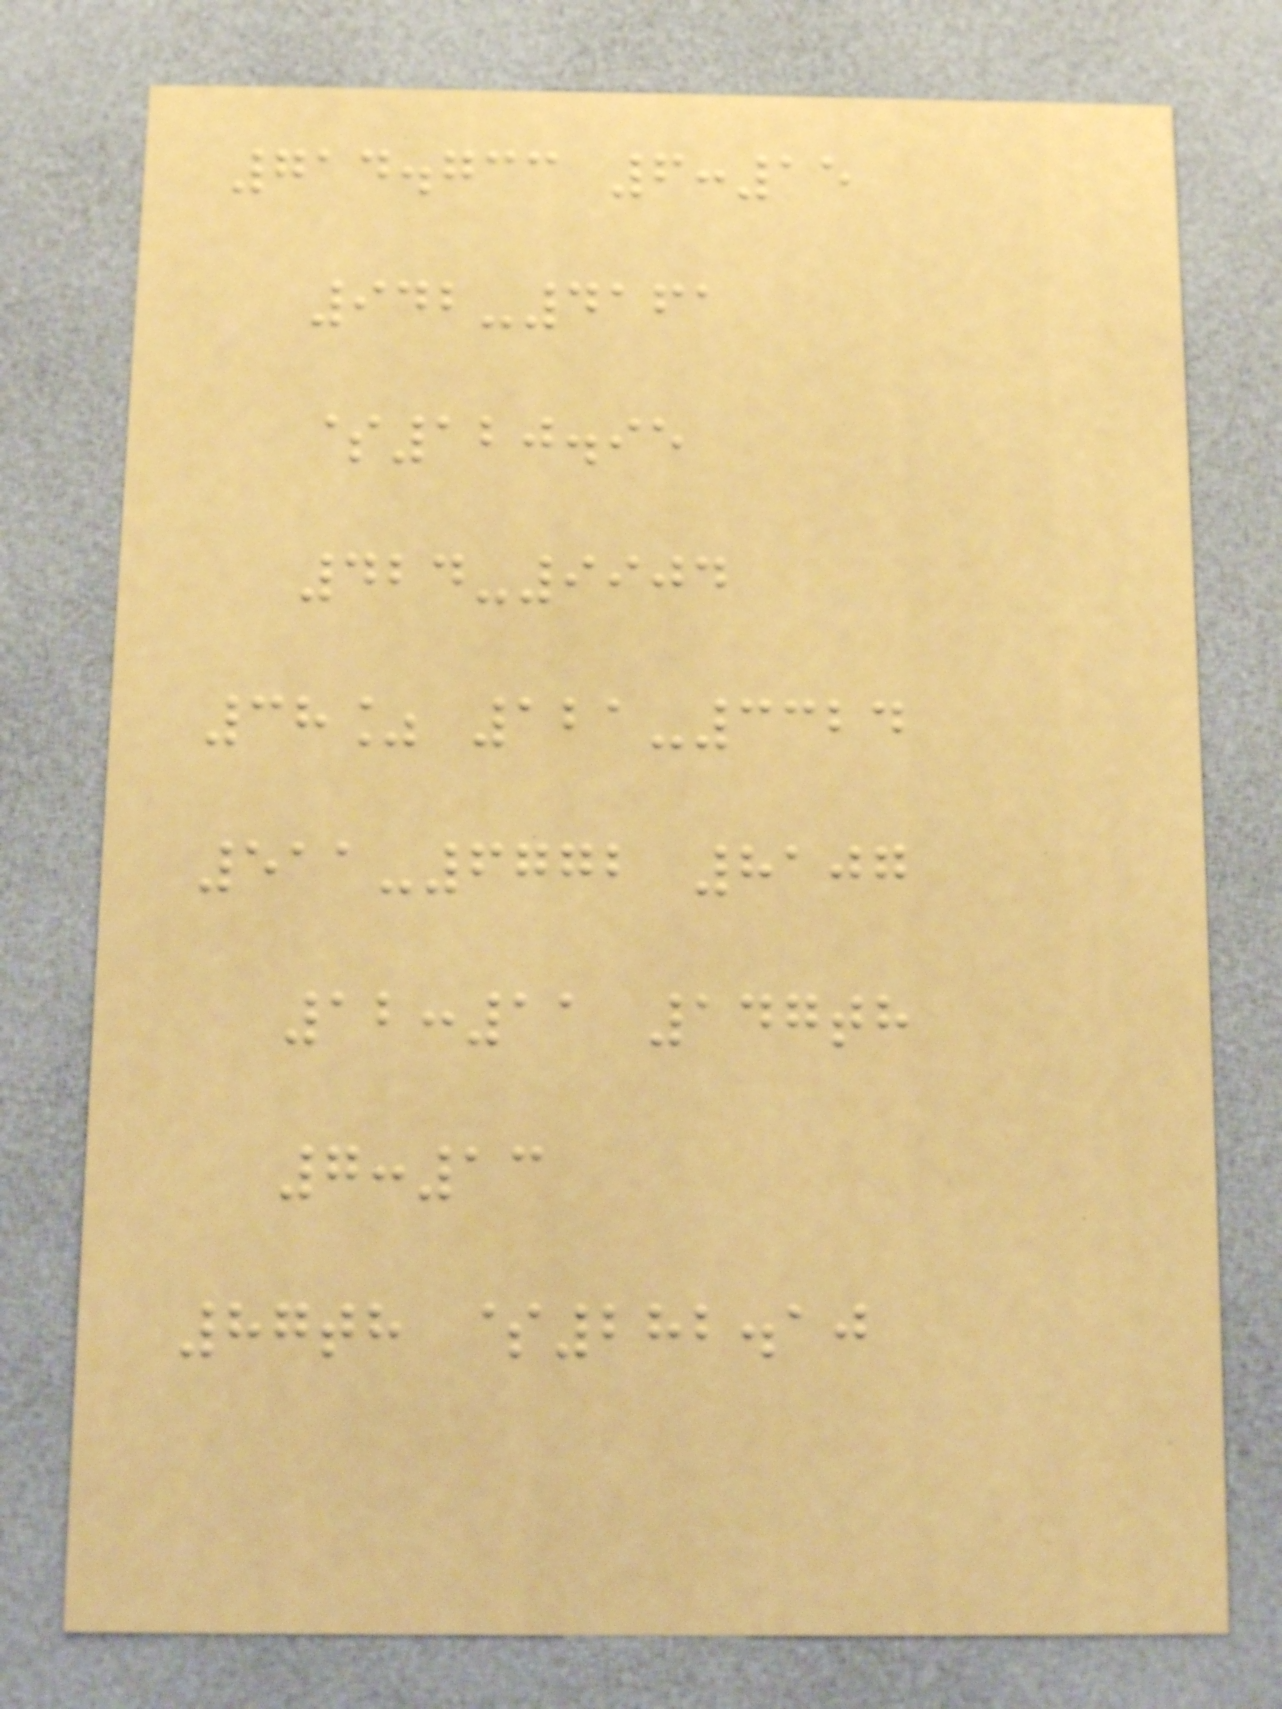714.733 6:15
942-4161
$120.95
424-9904
38% 121-3324
511-6772 8107
12:11 147th
7:13
87th $282.10
